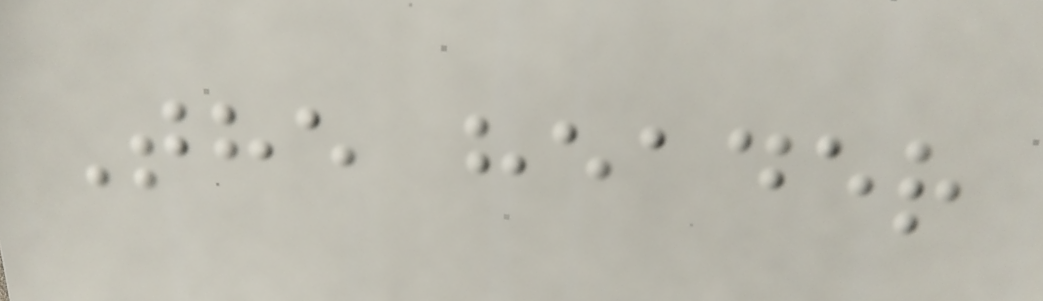The header
